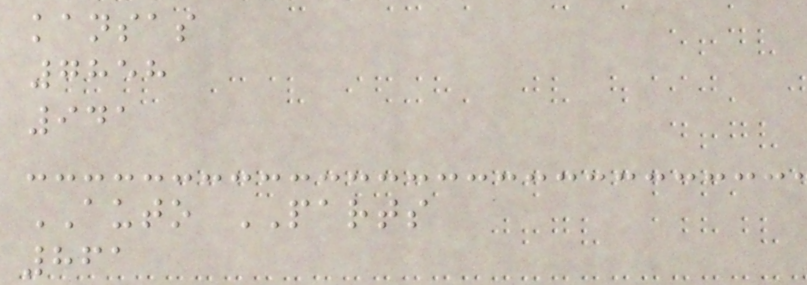kansas
7858
941
AUTO PARTS
861
